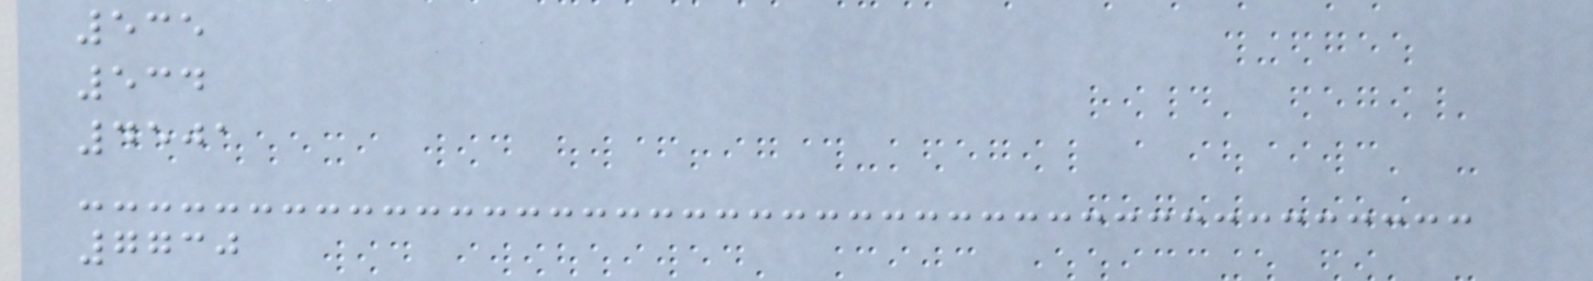535
534
4501
7730
